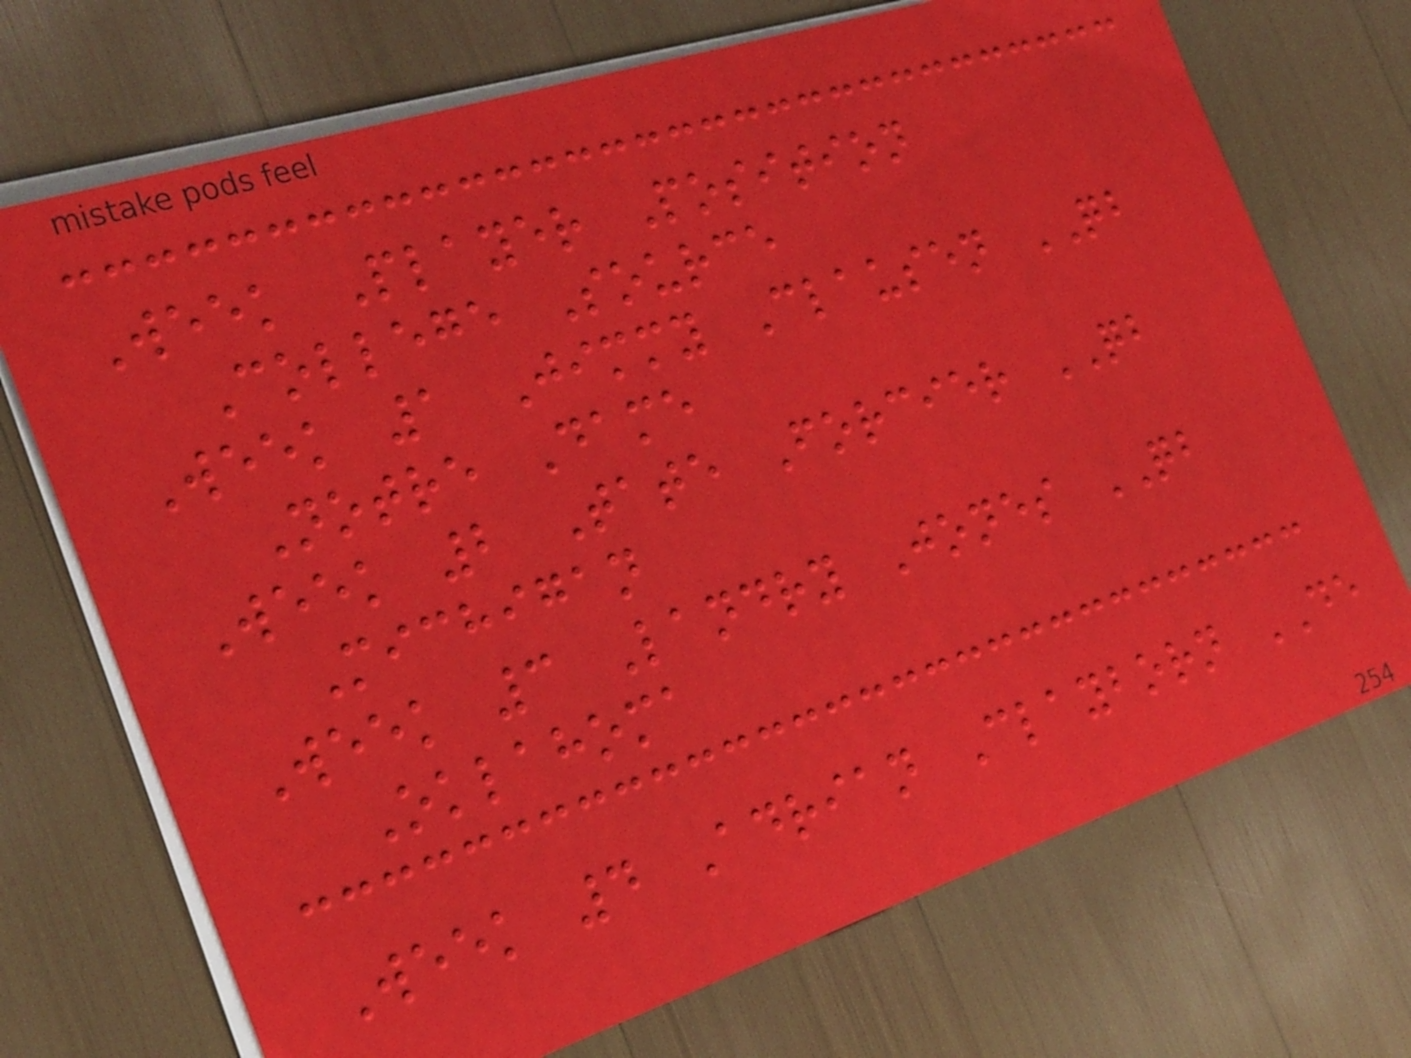Week Player Position
College Source
Week 1 Jimmy Clausen QB
Notre Dame
Week 2 Tate Forcier QB
Michigan
Week 3 Landry Jones QB
Oklahoma
Week 4 Adrian Clayborn DE
